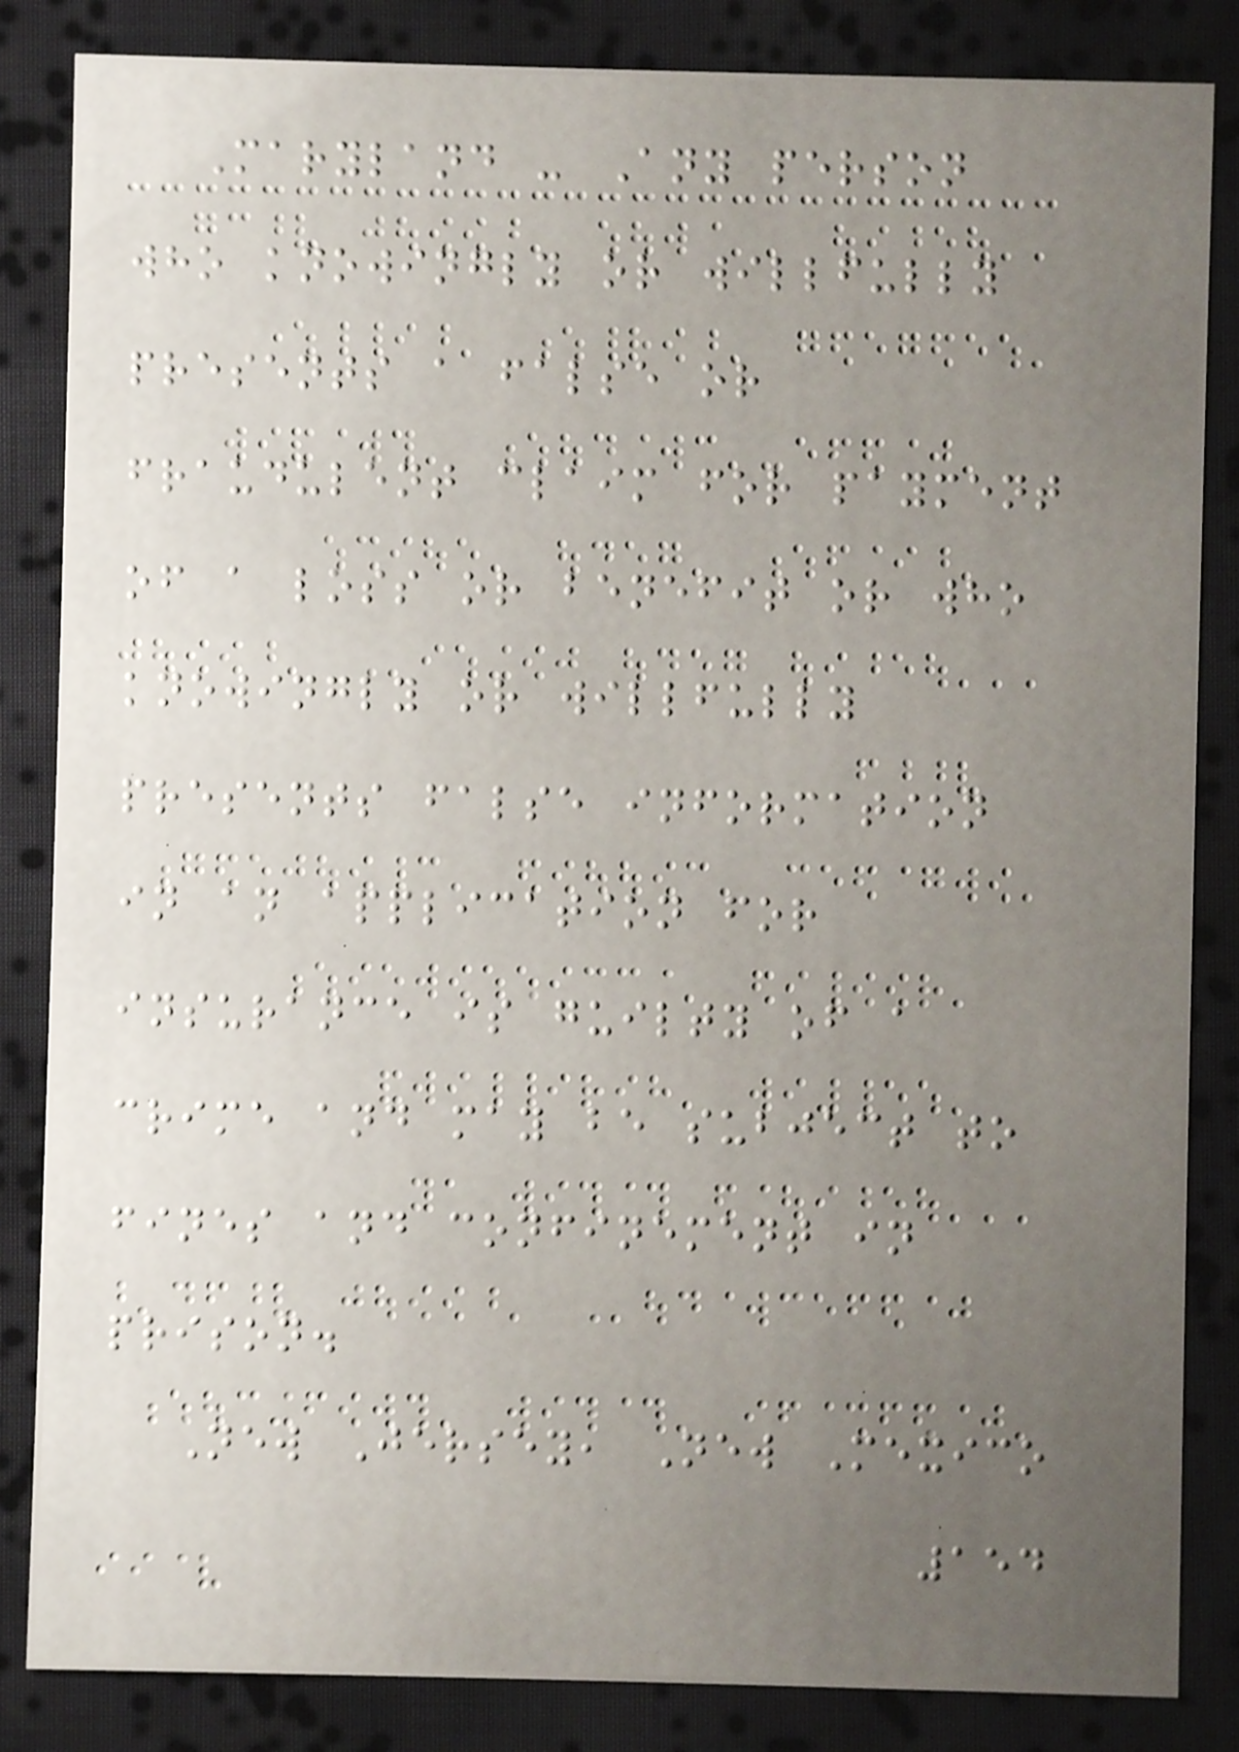Maryland - Any person
who knowingly or willfully
presents a false or
fraudulent claim for payment
of a loss or benefit or who
knowingly or willfully
presents false information
in an application for
insurance is guilty of a
crime and may be subject to
fines and confinement in
prison.
New Jersey, New Mexico
154
